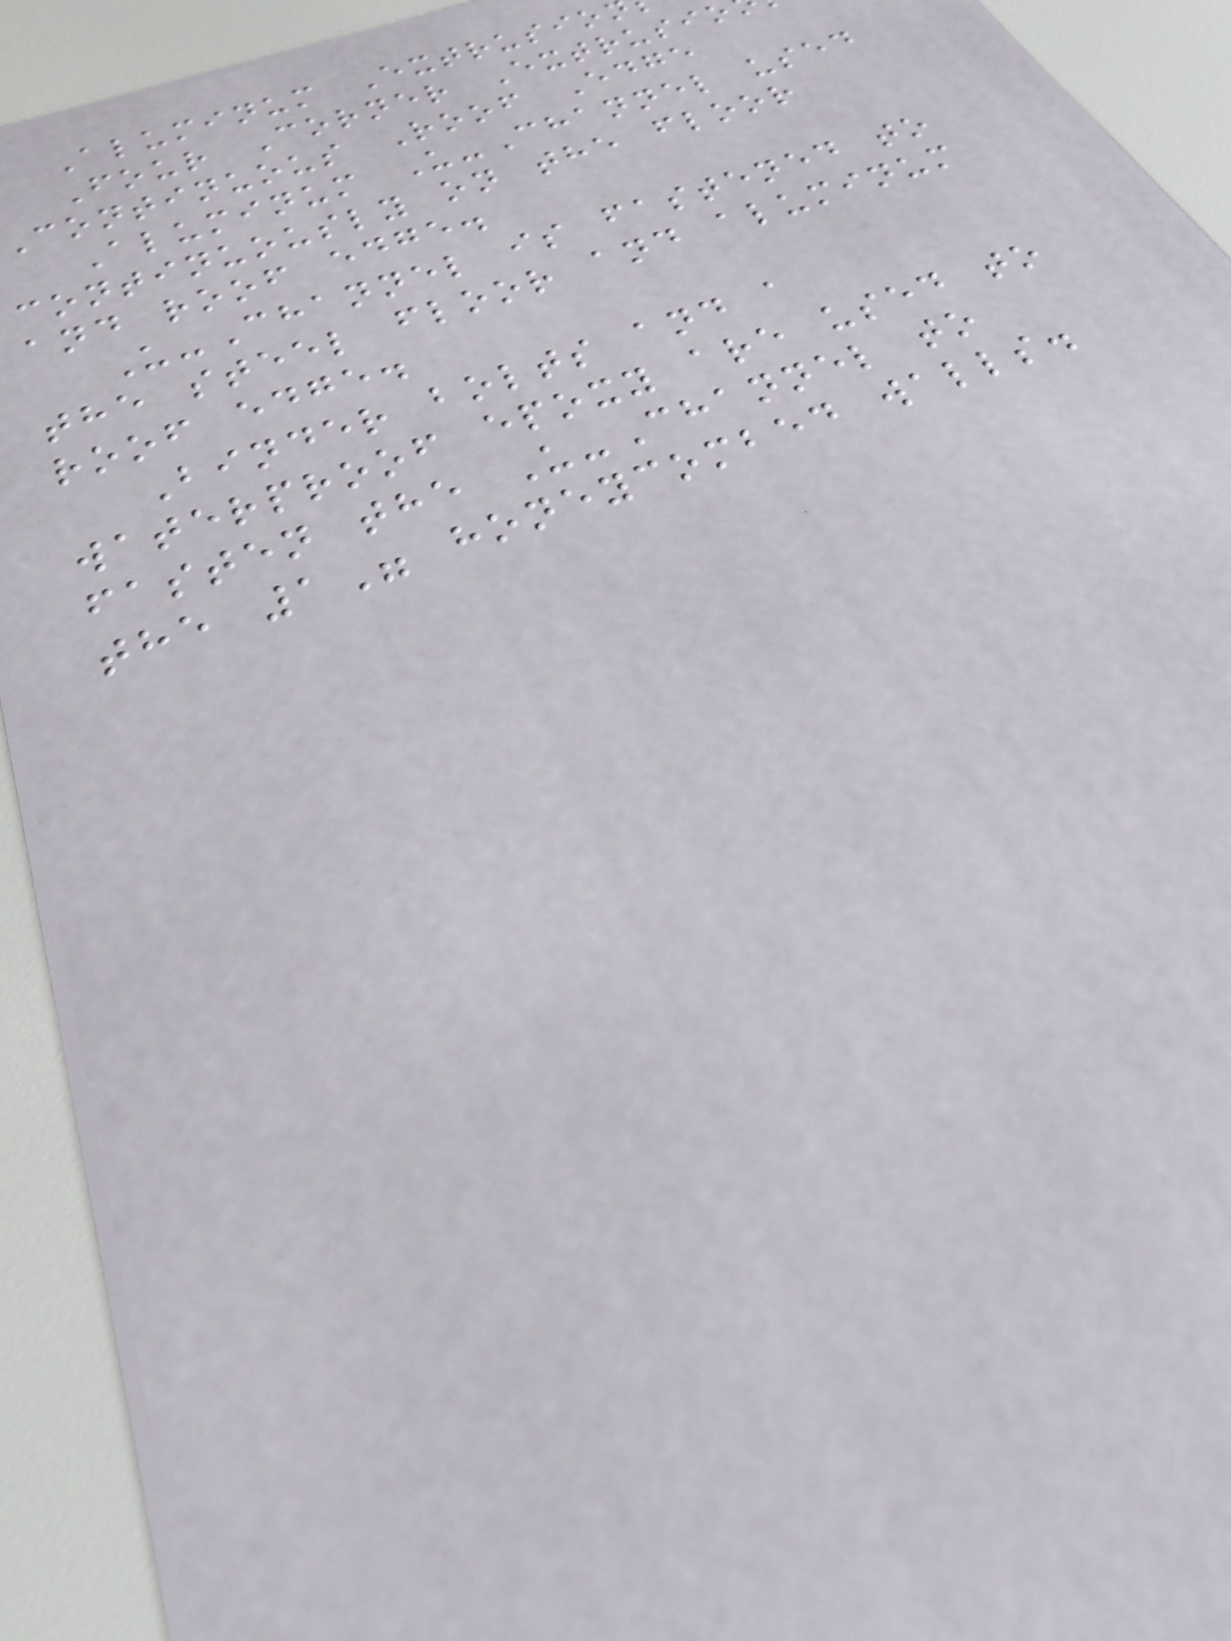Aluminum Extrusio
Four Corner Extrusio
continuous Roof Edge
Aluminum U-Channel used
continuously on the floor
and roof edge.
U-Channel is fastened to
the steel floor and aluminum
roof edge.
Binder bolts and a
waterproof epoxy are used to
fasten the U-Channel to
the 1" honeycombed walls.
